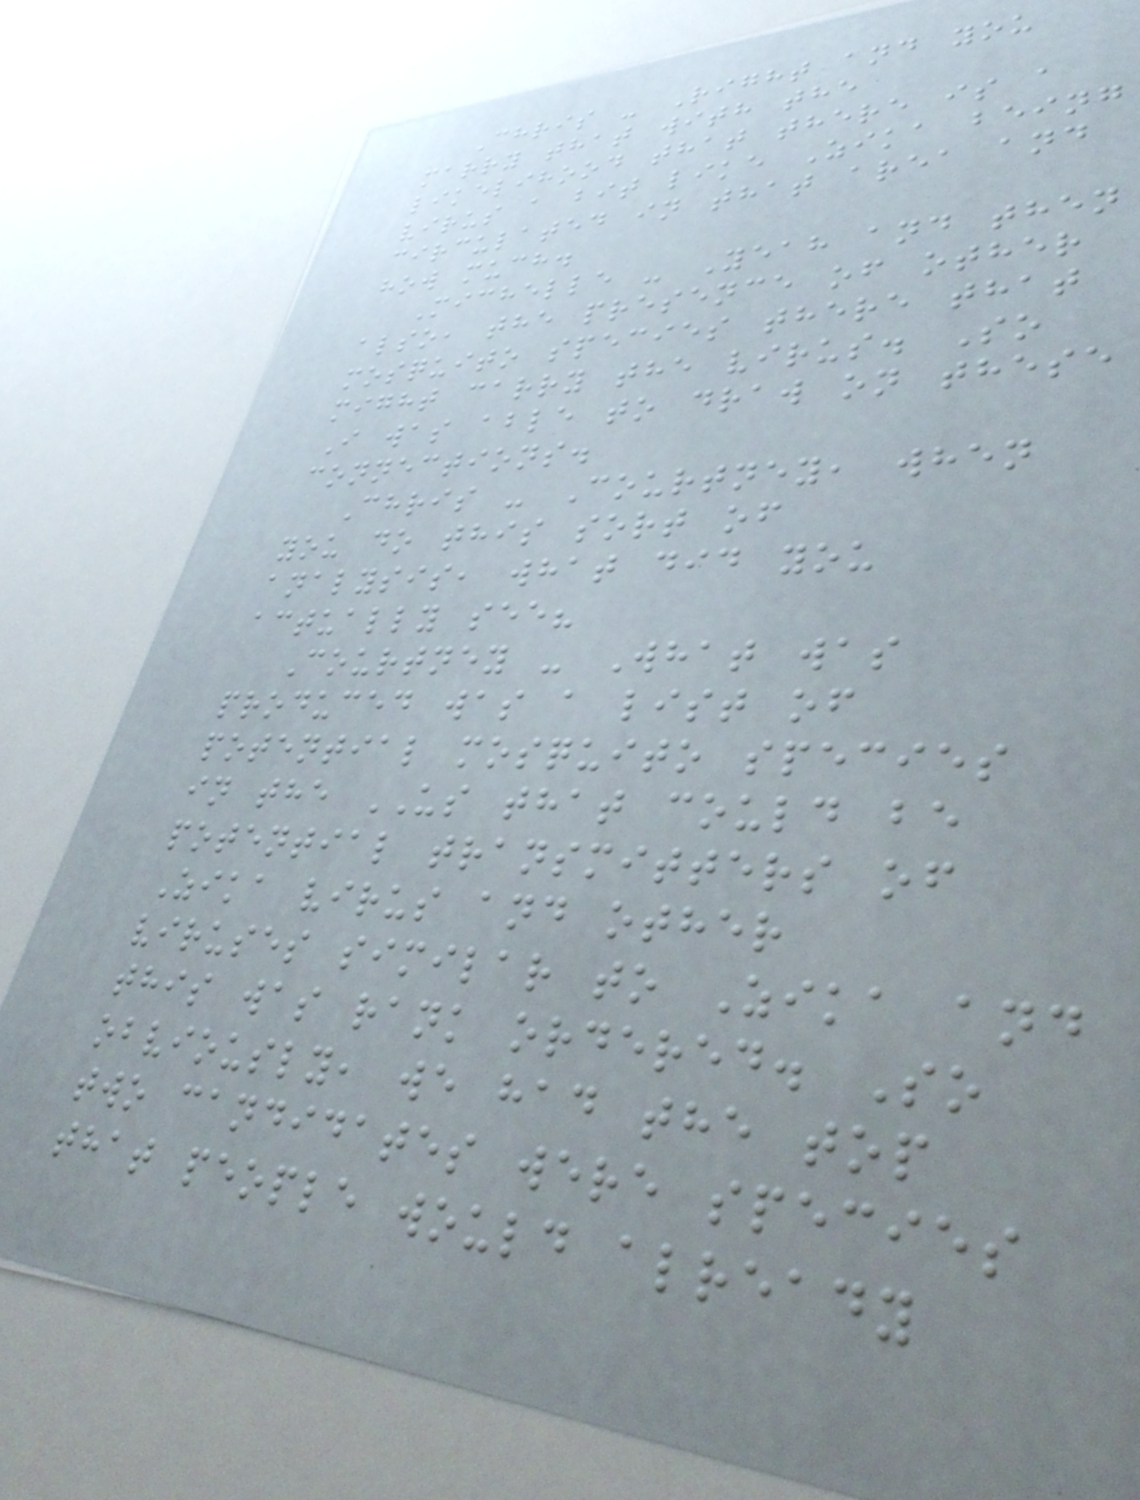Chris - Right and you
marry that with the
likelihood that there is a
virus a bit like Zika being
circulated in that area and
how much.
Michelle - Yeah and then
also, the presence of other
mosquito species there that
might carry the virus. So
I was able to draw on these
connections.
Chris - Courtney, when
you do this sort of
analysis, what did you
actually see?
Courtney - What was
produced was a list of
potential mosquito species
in the US that could be
potential transmitters of
Zika virus and other
viruses similar to Zika and
this was rank ordered. So
obviously, we had the top
two candidates were species
that people would already
